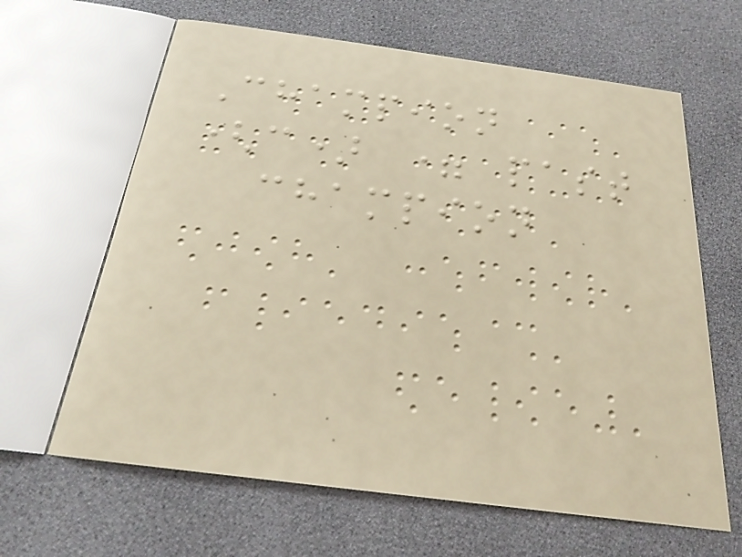Champion
(c) = past
champion
